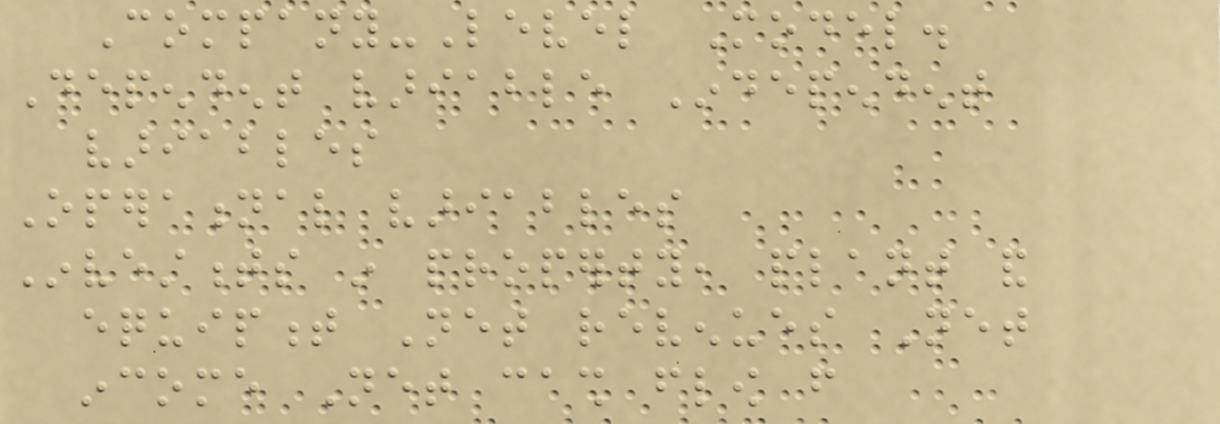Company-Level Model.
Dependent variable Independent
variables
Operational variables
Investments in property, plant and
equipment Net revenues Net
income Net cash flow from
